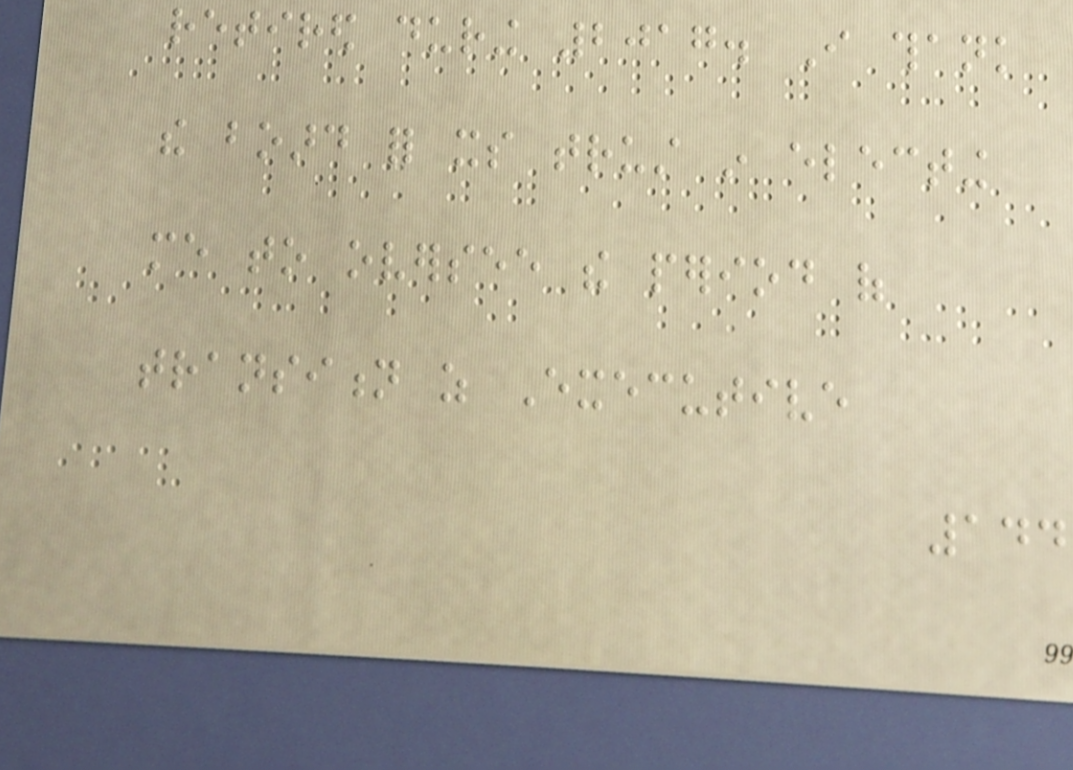retired during 2017. I thank
the board for its trust in electing
me to oversee the period of
transition as Executive
144
